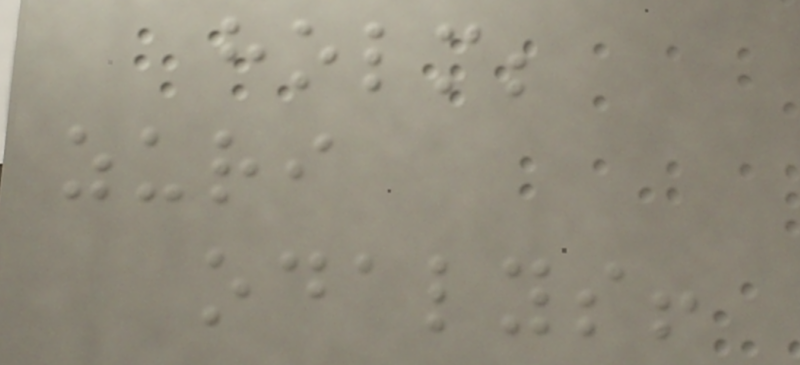holm;
zuri
odalys!
